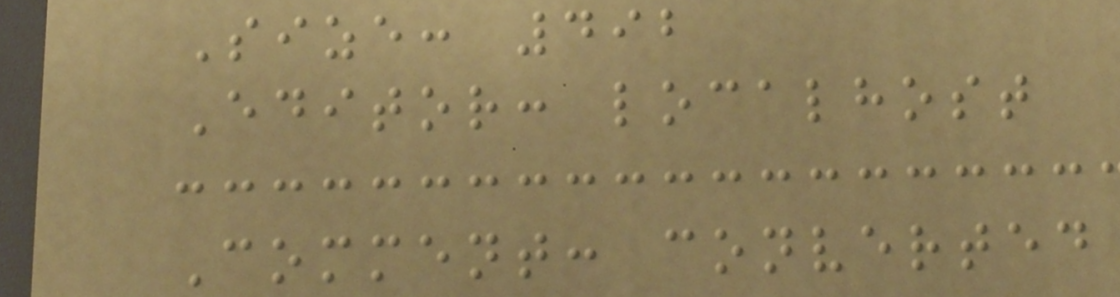Size: 492
Editor: localhost
Comment: converted
